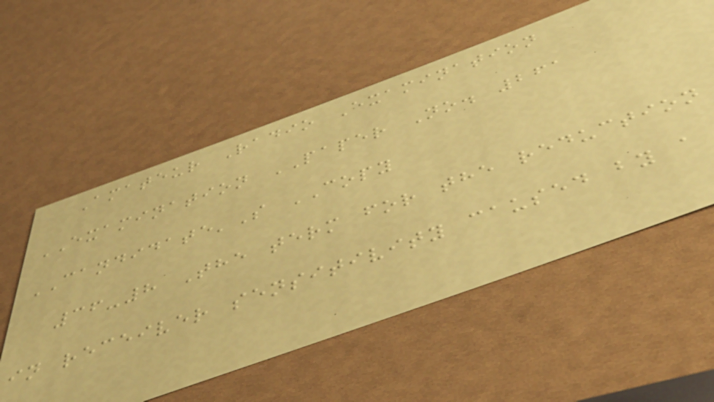Amateur Radio Examination
EXAMINATION PAPER No. 261
CANDIDATE'S COPY
36-8 The term for the reduction
in receiver sensitivity caused by a
